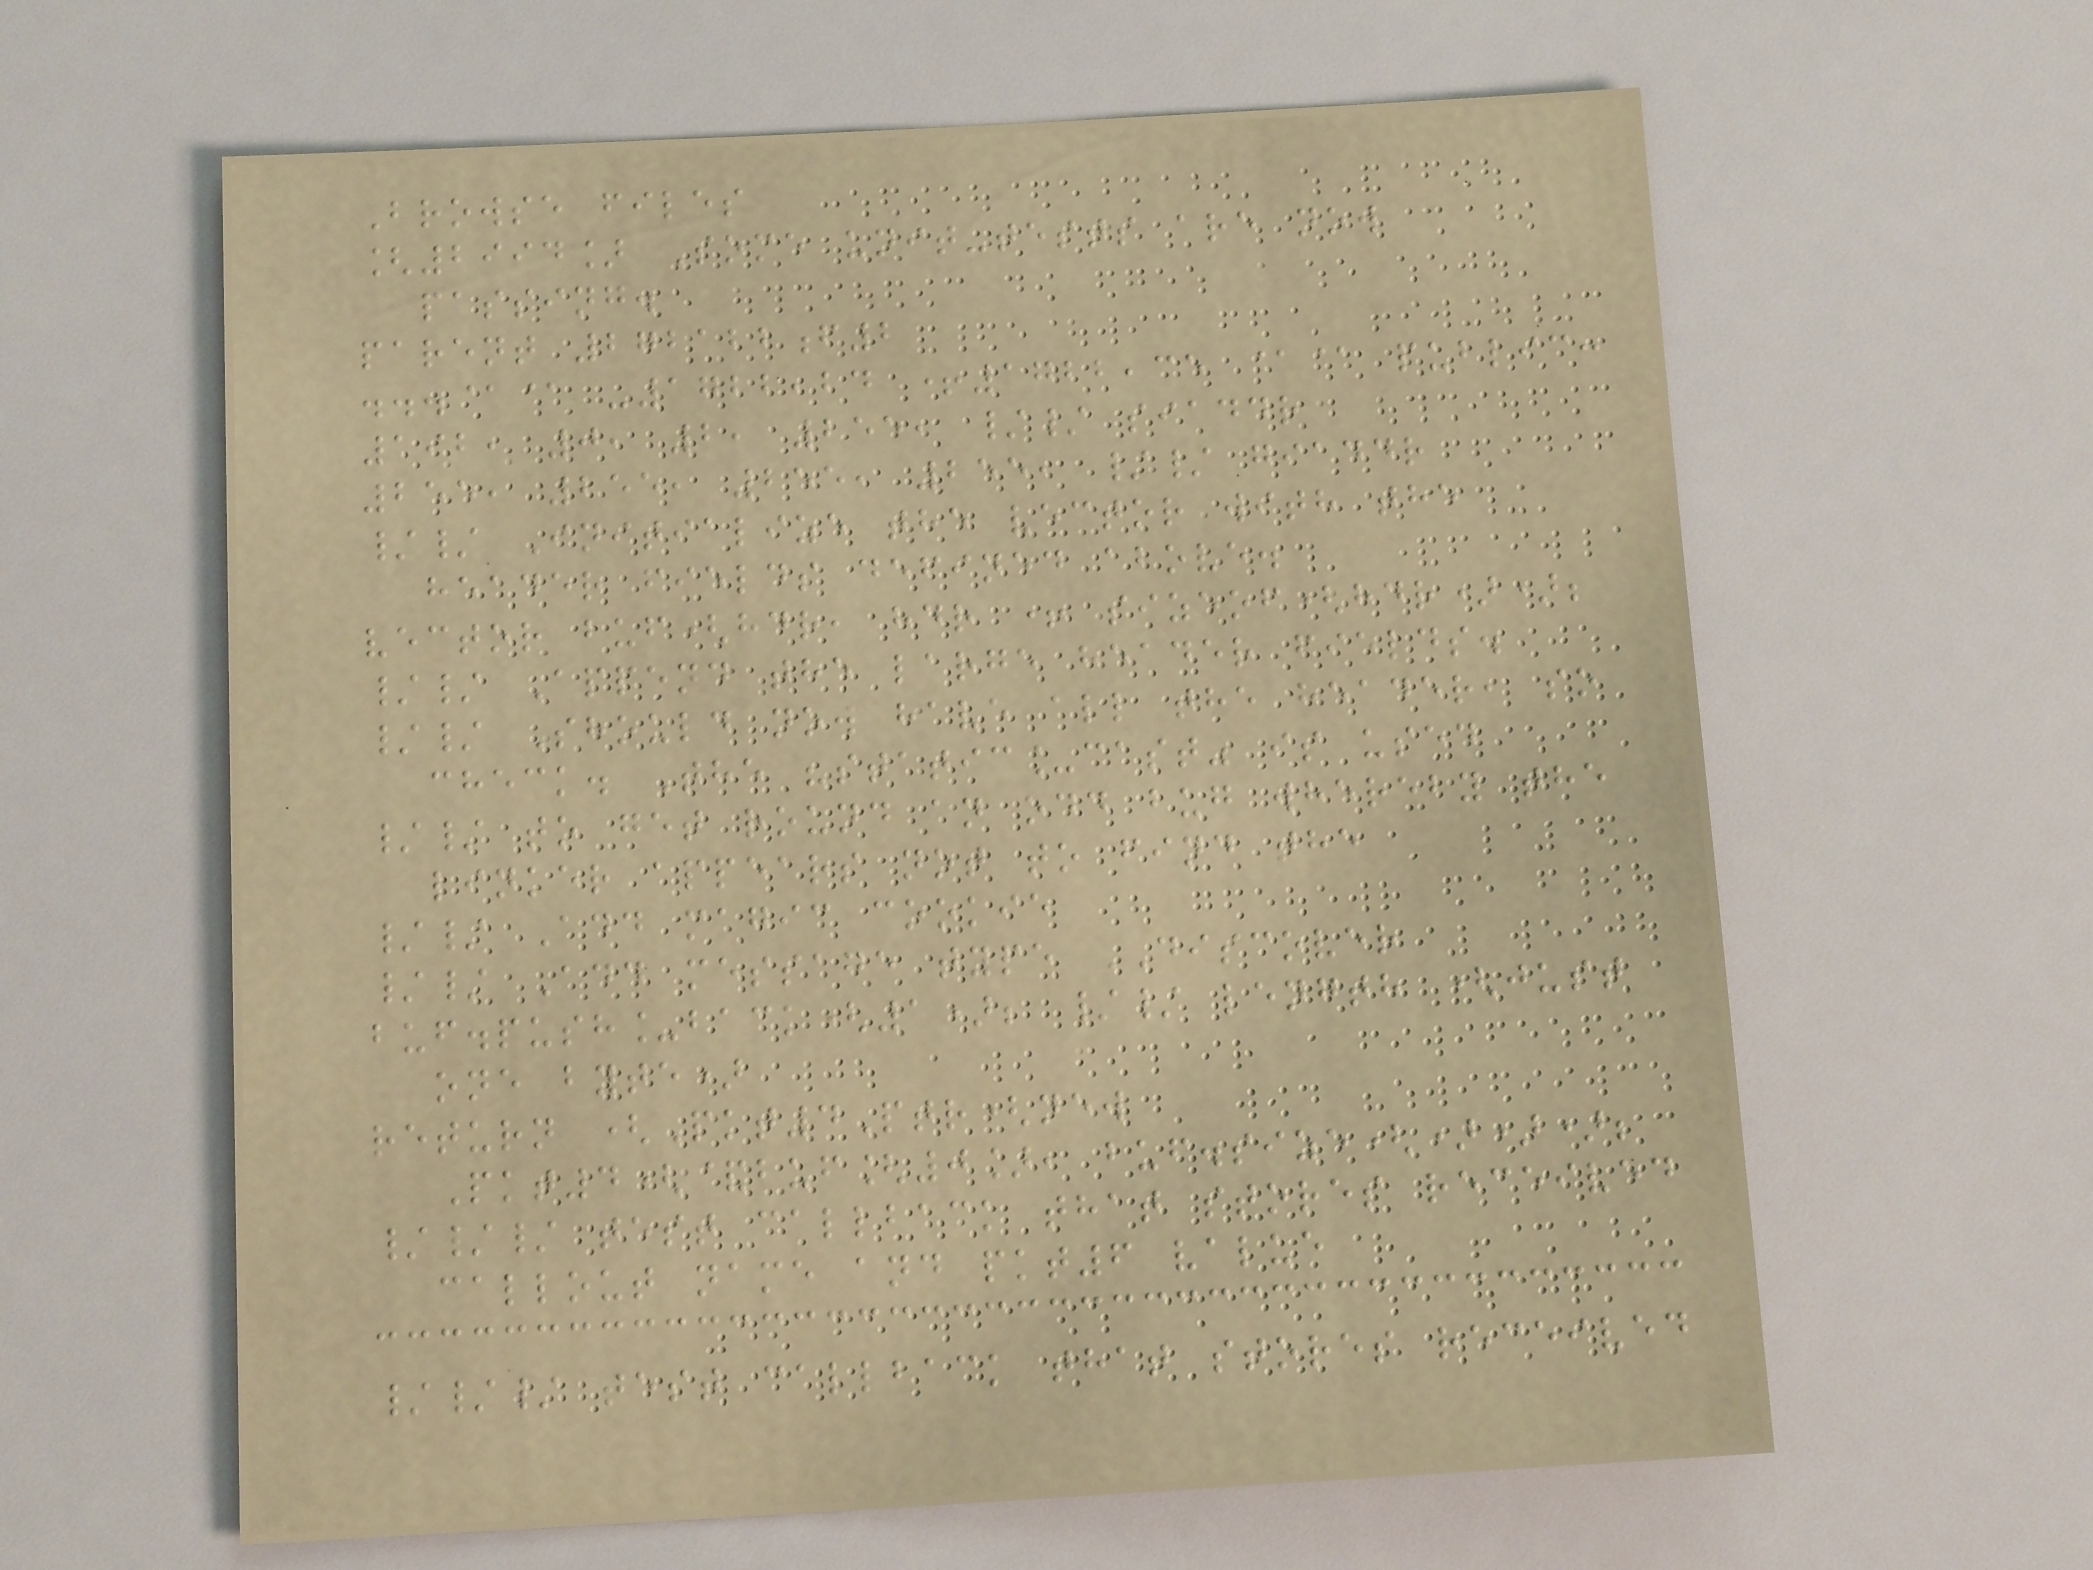Browse files
[2994] Some unit-tests are now
passing.
parent 272122f2
...@@ -1722,24 +1722,35 @@ public:
192, 0, 2, 255, // siaddr
255, 255, 255, 255, // giaddr
// Initialize the vector with the
header fields defined above.
vector buf(hdr, hdr + sizeof(hdr));
// Append the large header fields.
// Should now have all the header, so
check. The "static_cast" is used
// to get round an odd bug whereby the
linker appears not to find the
// Add magic cookie
// Add message type DISCOVER
buf.push_back(1); // length (just
one byte)
return (Pkt4Ptr(new
Pkt4(&buf[0], buf.size()));
/// test callback that stores received
callout name and pkt6 value
/// test callback that stores received
